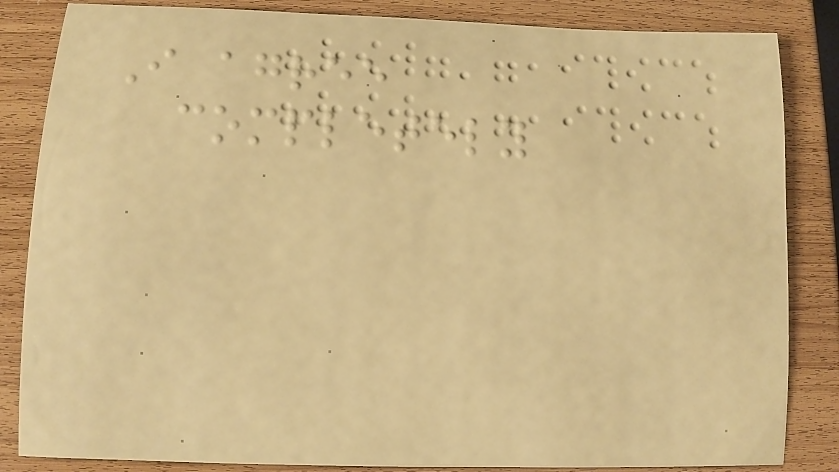I agree
completely
